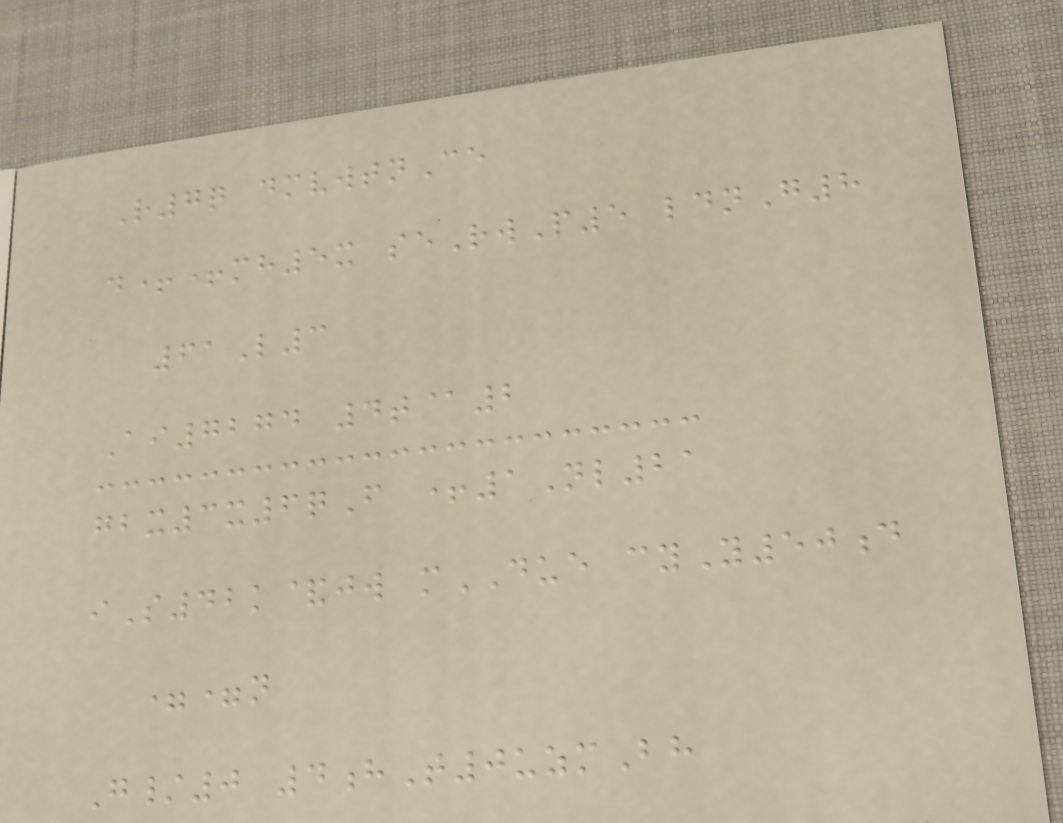R7q dmvwtnCe
d++mh5x seRwP5 ldnG8
61L3
Ai7274 4t@2
gbx3x6qF +1Nl21
iS42k&jw mDUE cyY50d
==n
G/0 4hT0uzmBh
